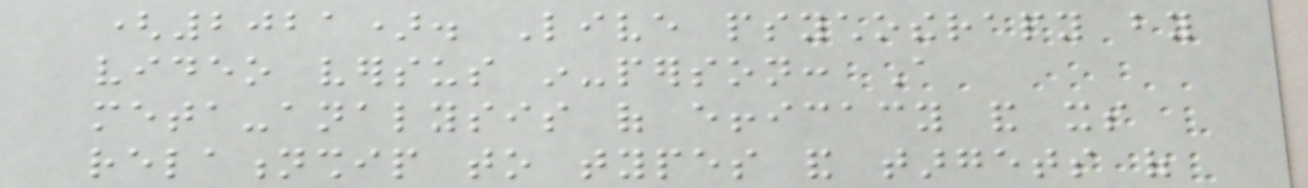(2021). Live psychotherapy by
video versus in-person: A
meta-analysis of efficacy and its
relationship to types and targets of
